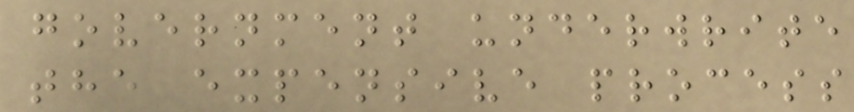government underwrite
the expensive process
